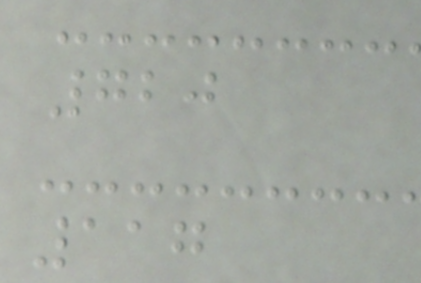720
117
